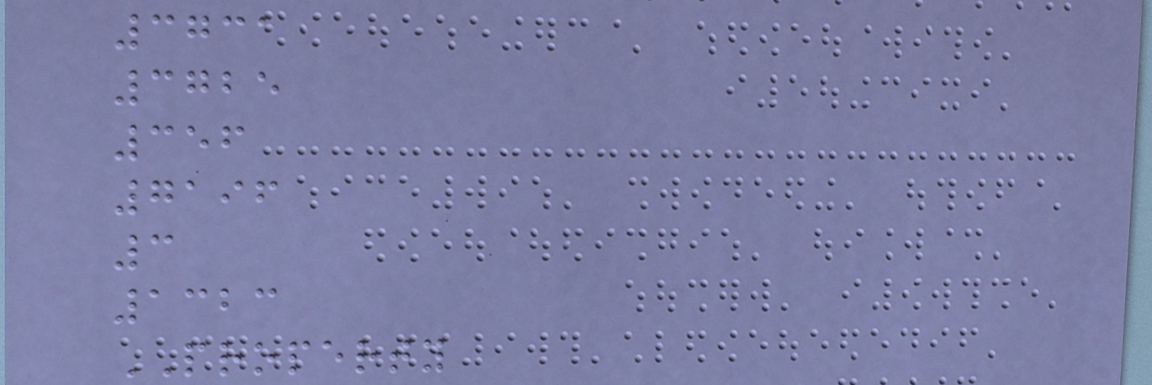3731
3725
356
7196
3
1323
PROPERTY
